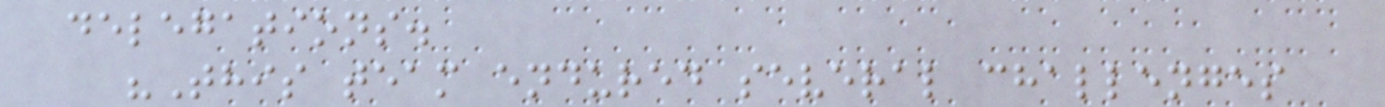delegations.
"This team endured several challenges
